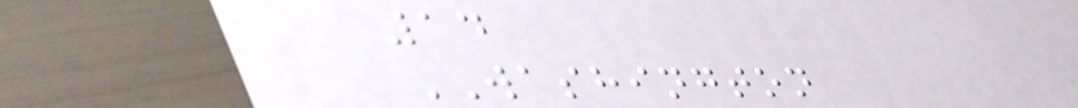14
WASHINGTON
